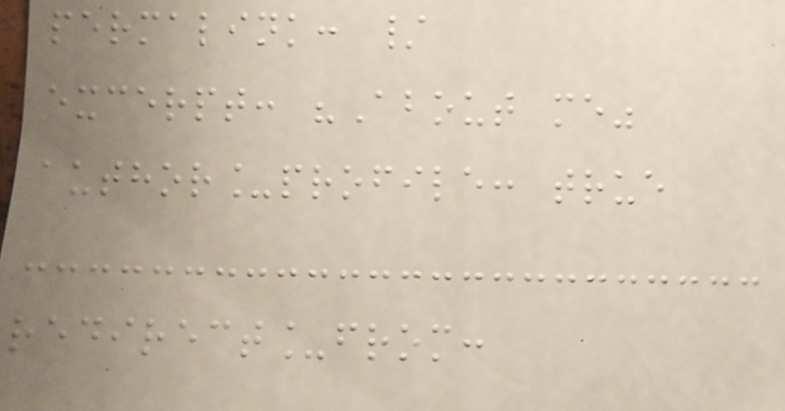permalink: /
excerpt: "About me"
author_profile: true
redirect_from:
